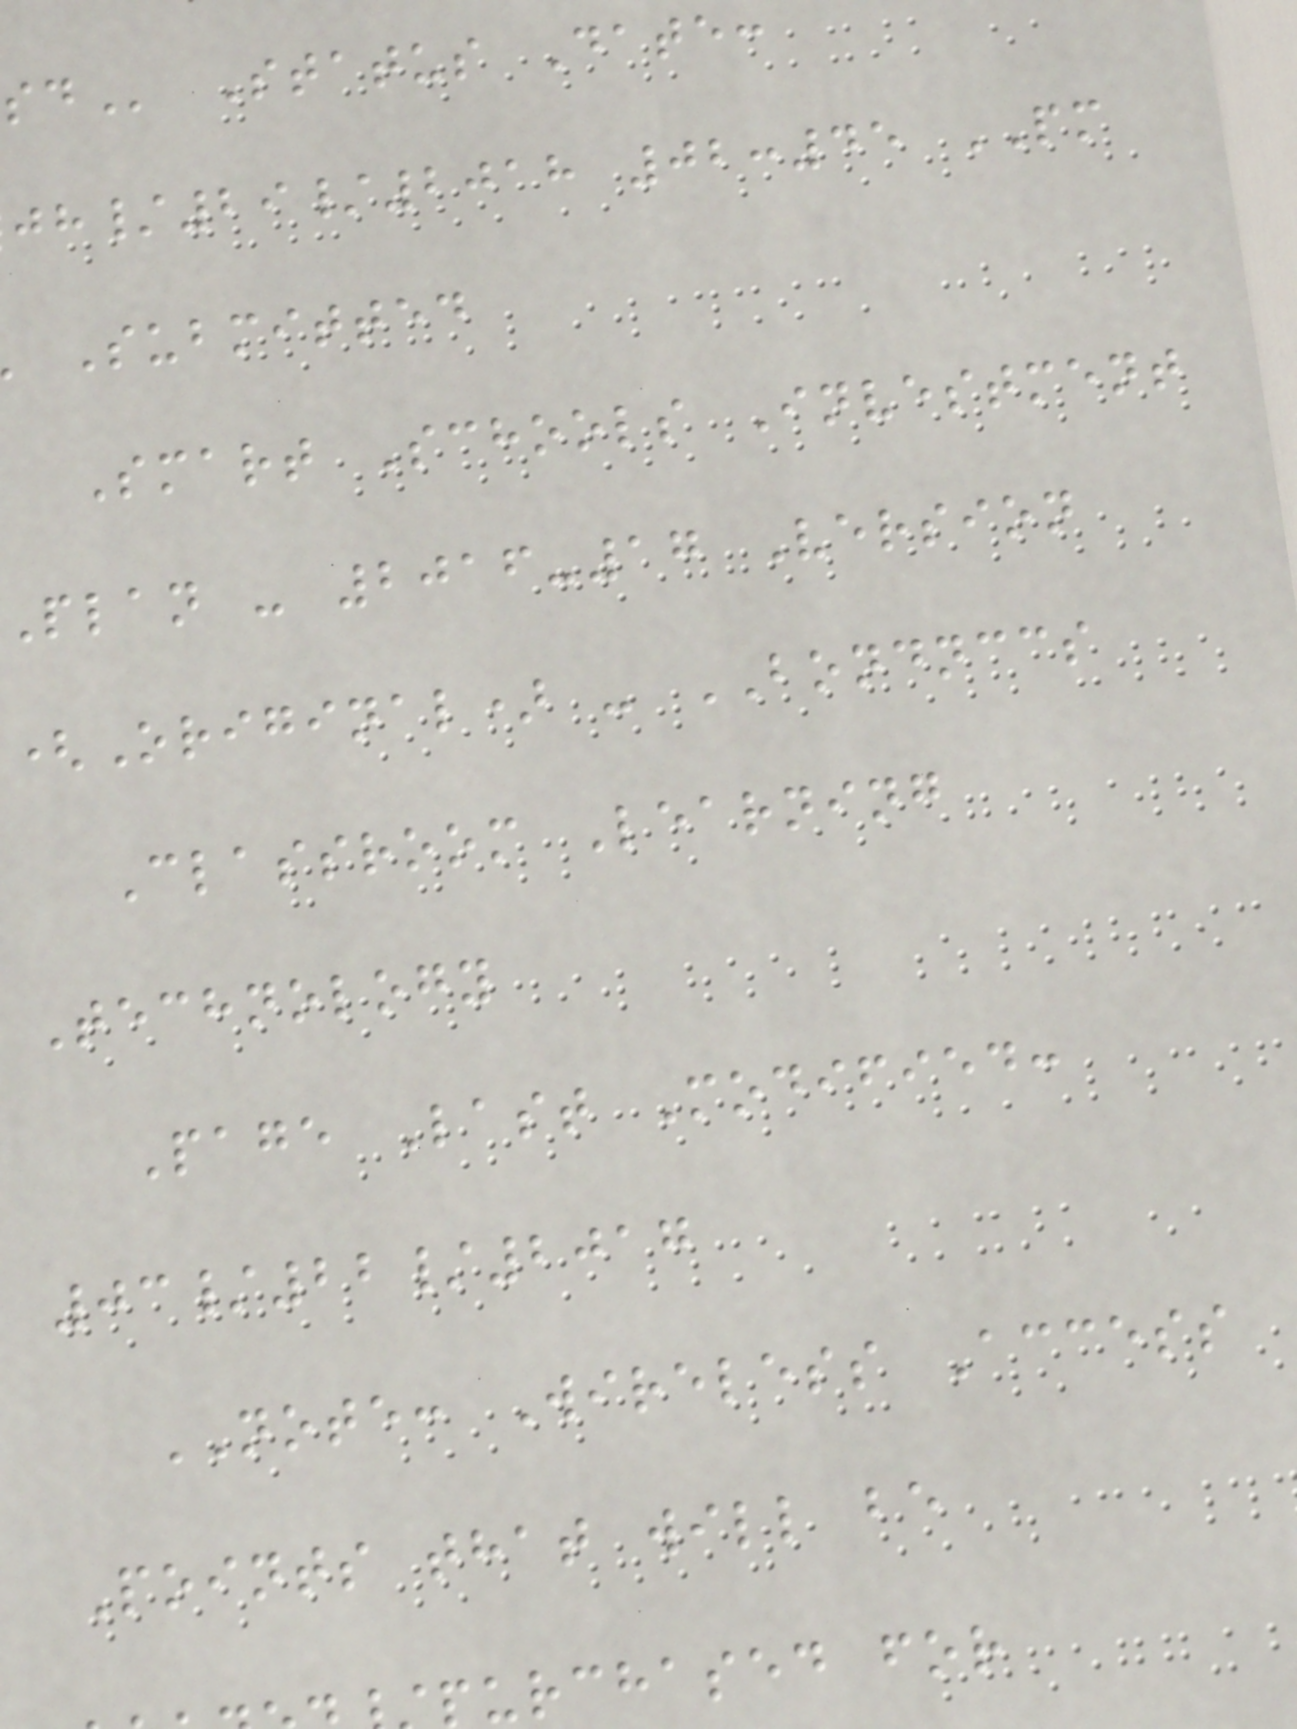Status Date:
/29/2018 02:45 PM
Submitted
Smart Schools Investment
Plan - 2016-17 Version
(Original) - BONDNCCS
Classroom Learning
Technology
Page Last Modified:
03/22/2017
NOTE: Wireless Access
Points that will be
purchased for
